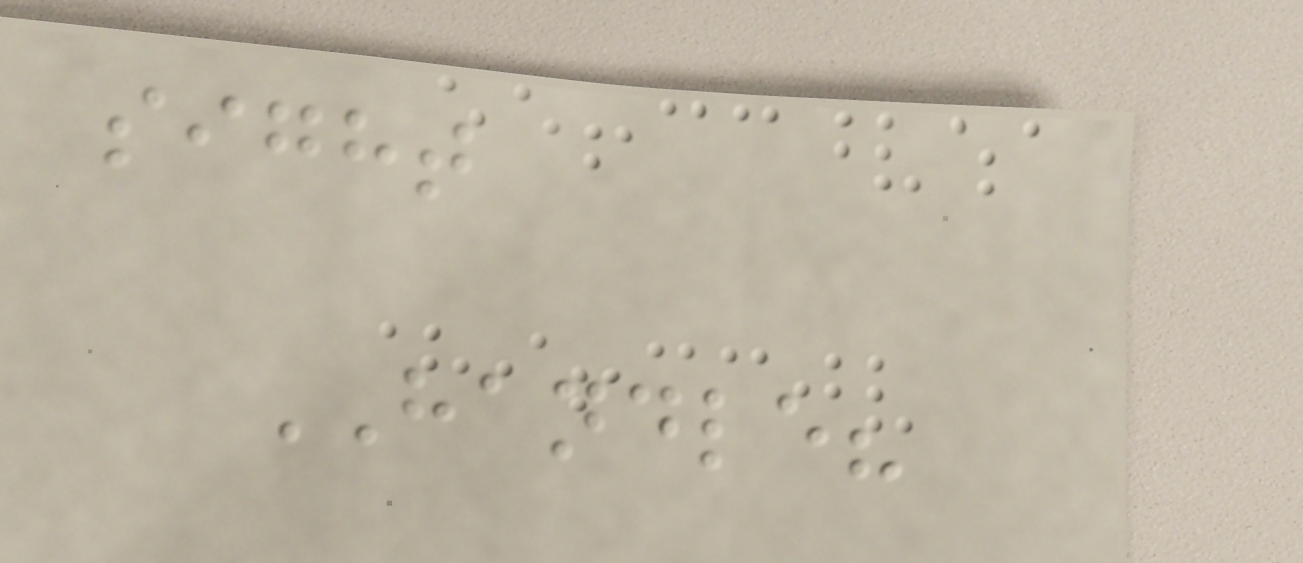sight
HANDLE?
